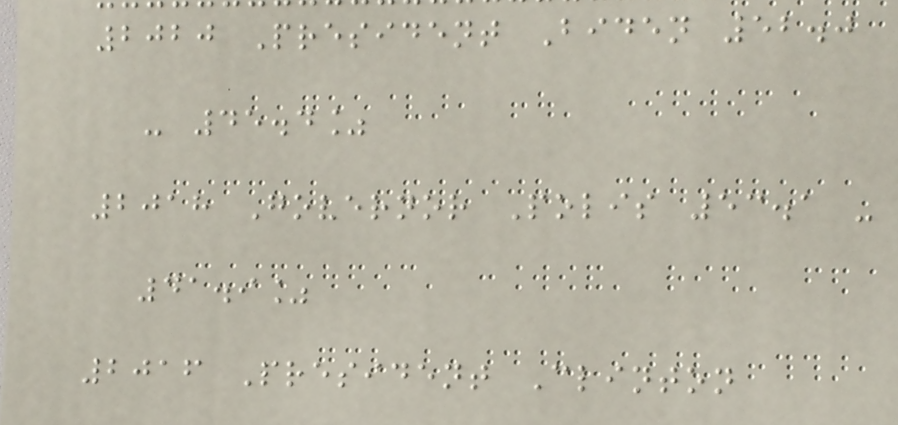2020 President Biden 52.0
- 45.4%
2018 Governor Polis 53.1 -
41.9%
2016 President Clinton
